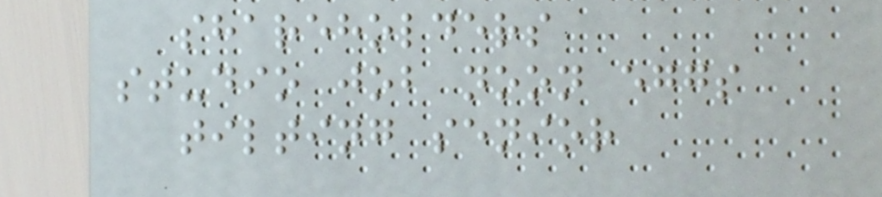shareholders
studio job noon eggs
tilting senior
